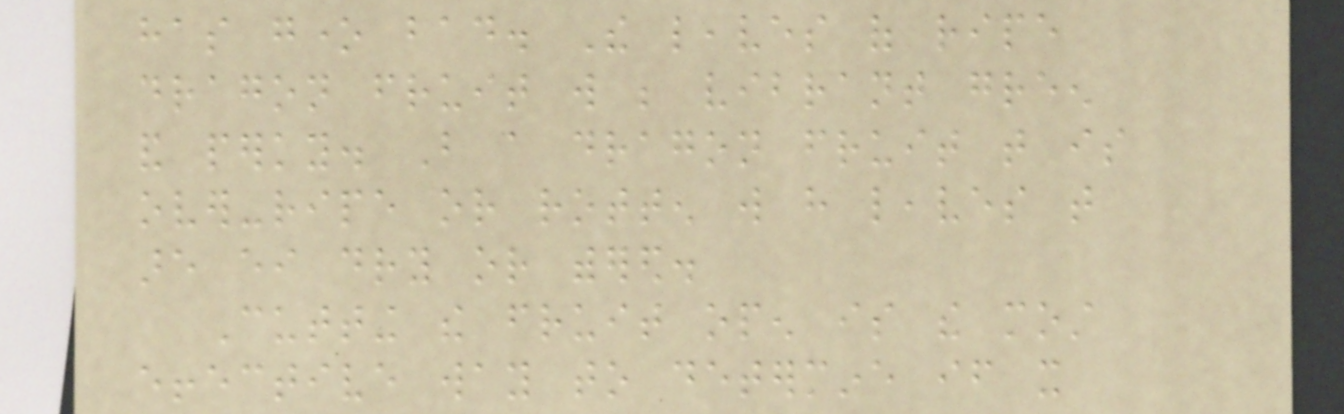has gone bad. The leaves of ripe
dragon fruit will be vibrant green
and perky. But a dragon fruit that is
over-ripe or rotten will have leaves that
are either dry or withered.
Cutting the fruit open is the most
effective way to determine if it
